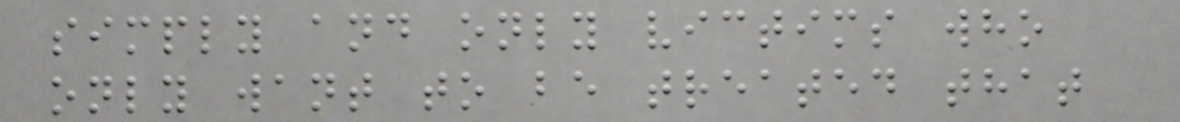simply and only victims who
only want to be treated that
